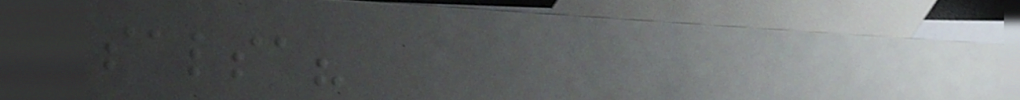salsa?
